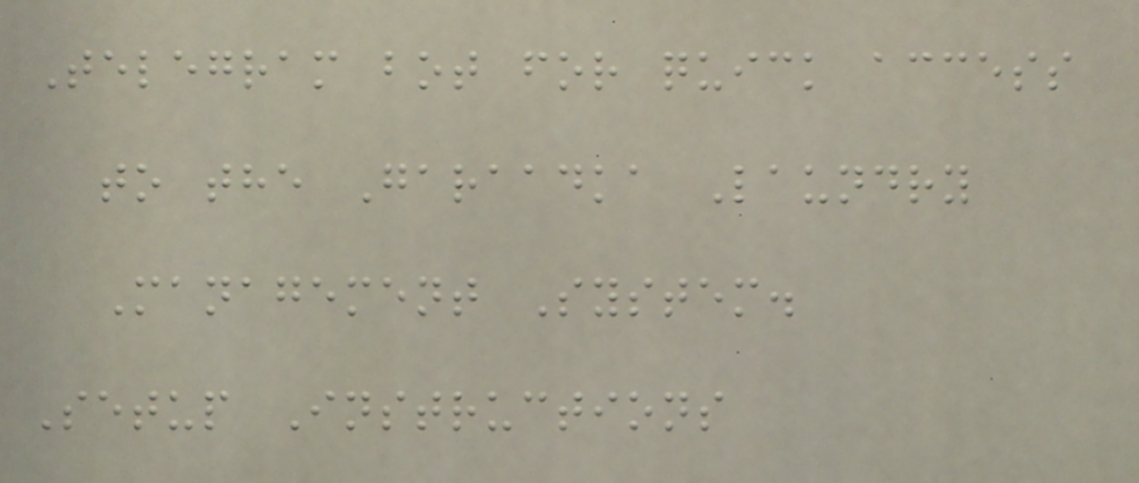Telegram bot for quick access
to the Garaadka Laundry
Management System.
Setup Instructions
